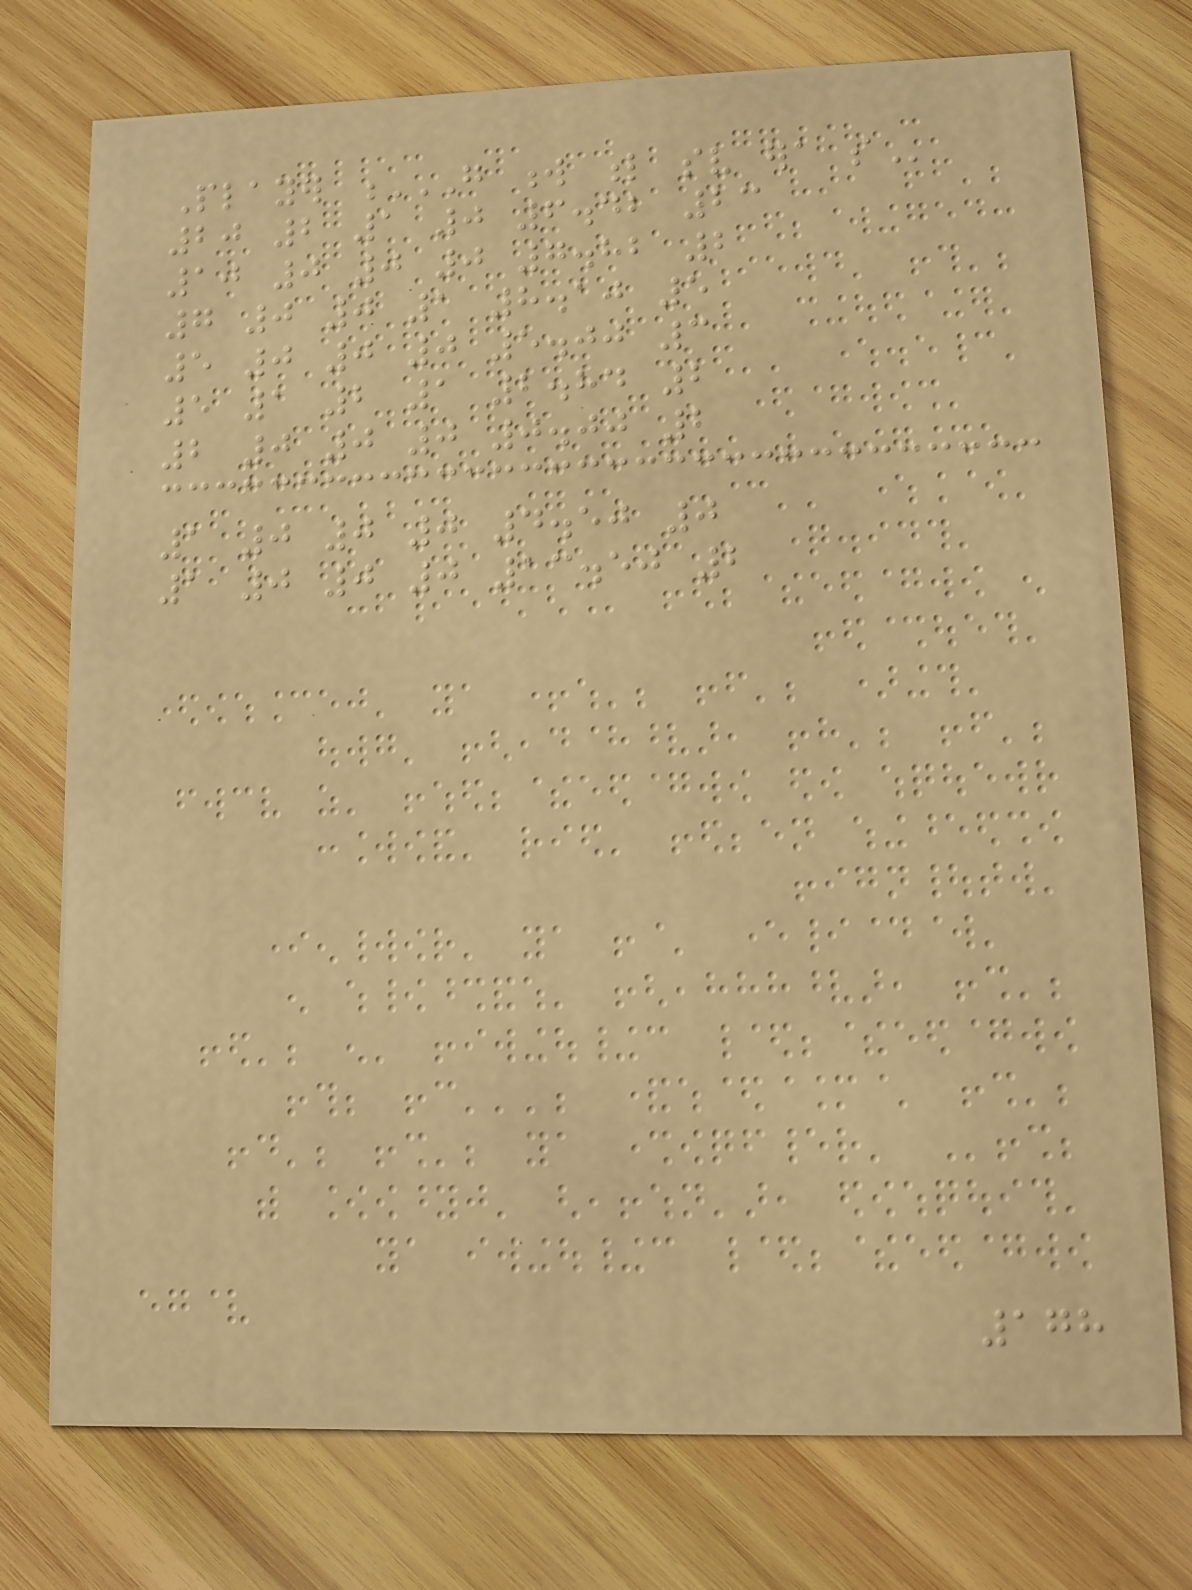Player G W L SV ERA SO
20 2 1 0 6.42 23
10 0 0 0 7.82 2
7 0 0 1 8.10 5
5 0 0 0 5.00 3
5 1 2 1 2.84 2
2 0 0 0 0.00 2
1 0 0 0 4.50 0
1 0 0 0 13.50 2
178
